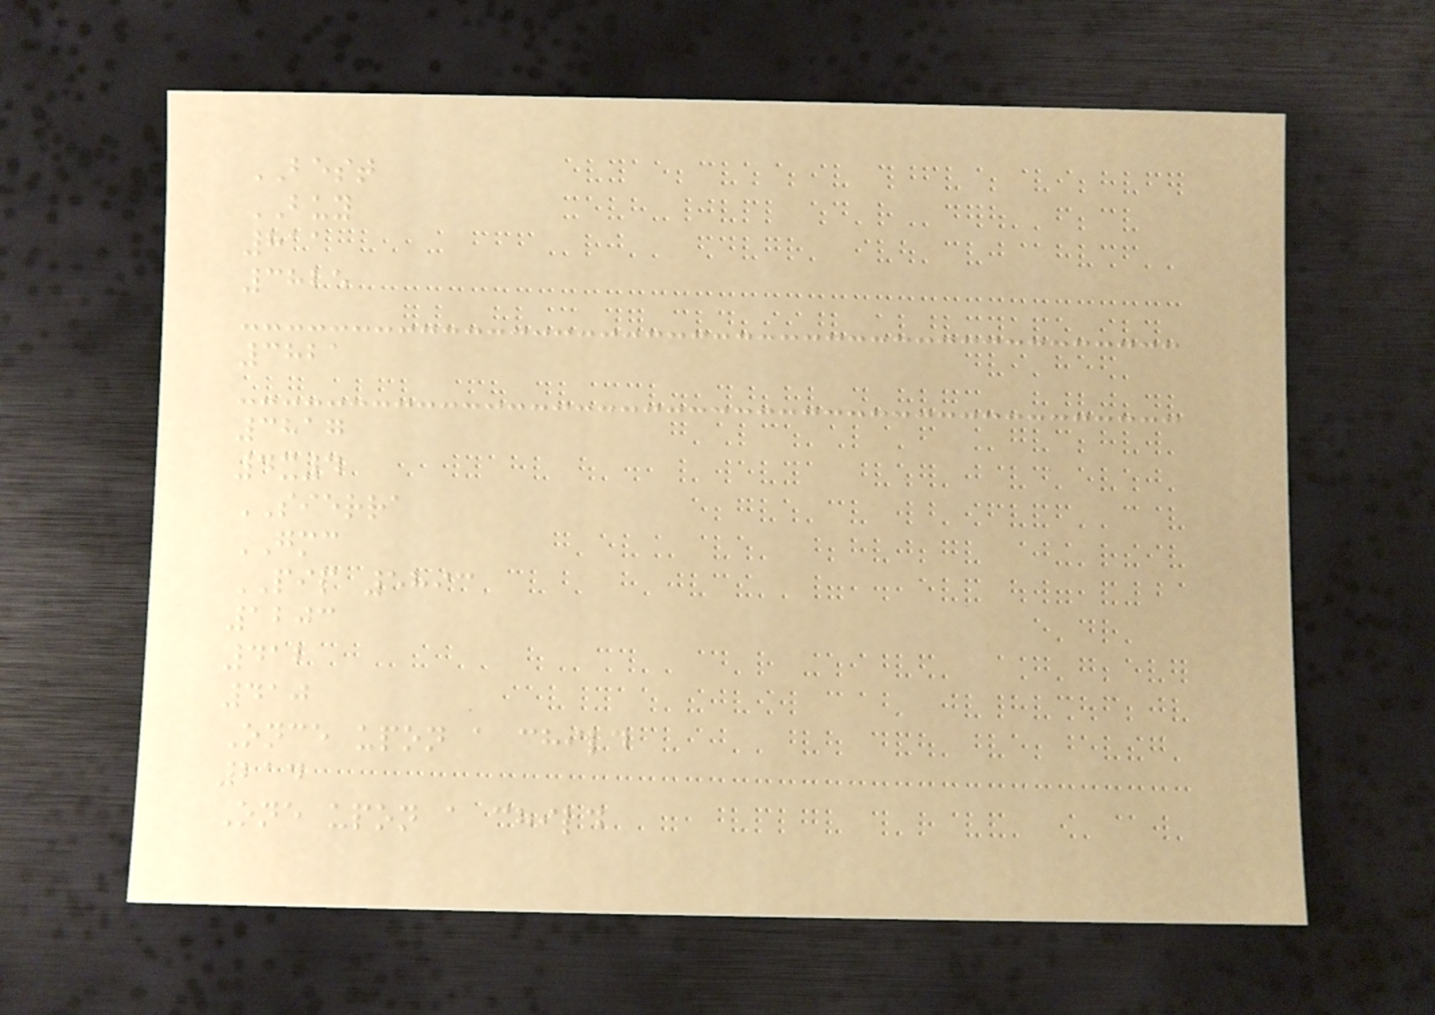BEST
BUY
811
3825
3821
3817
4x4
SIERRA
GMC
PIP 5893
1203
412
410
Once upon a child
214
One upon a child
